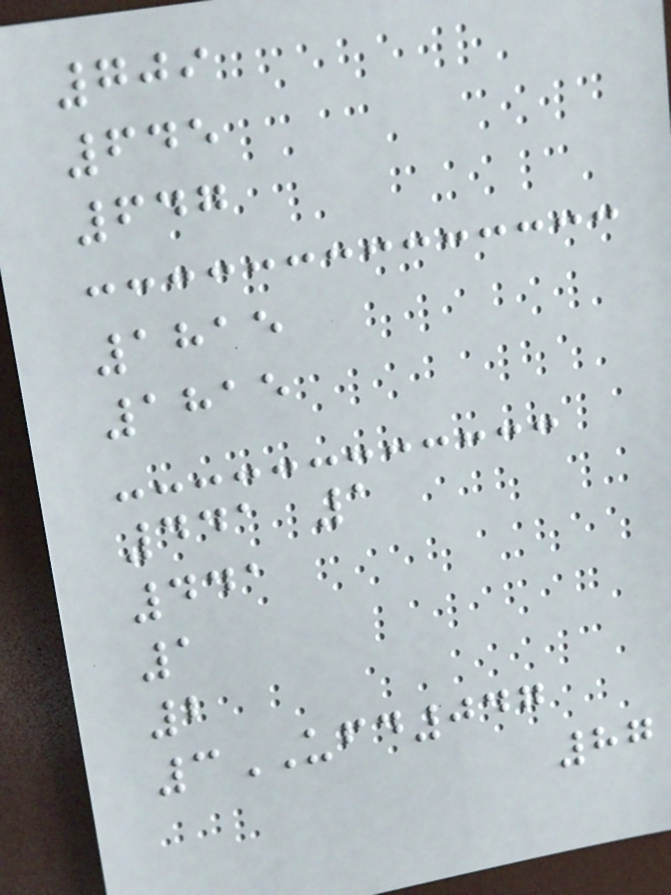709
645
647
1815
1815
441 1
441
1
2
3UFD047
87
